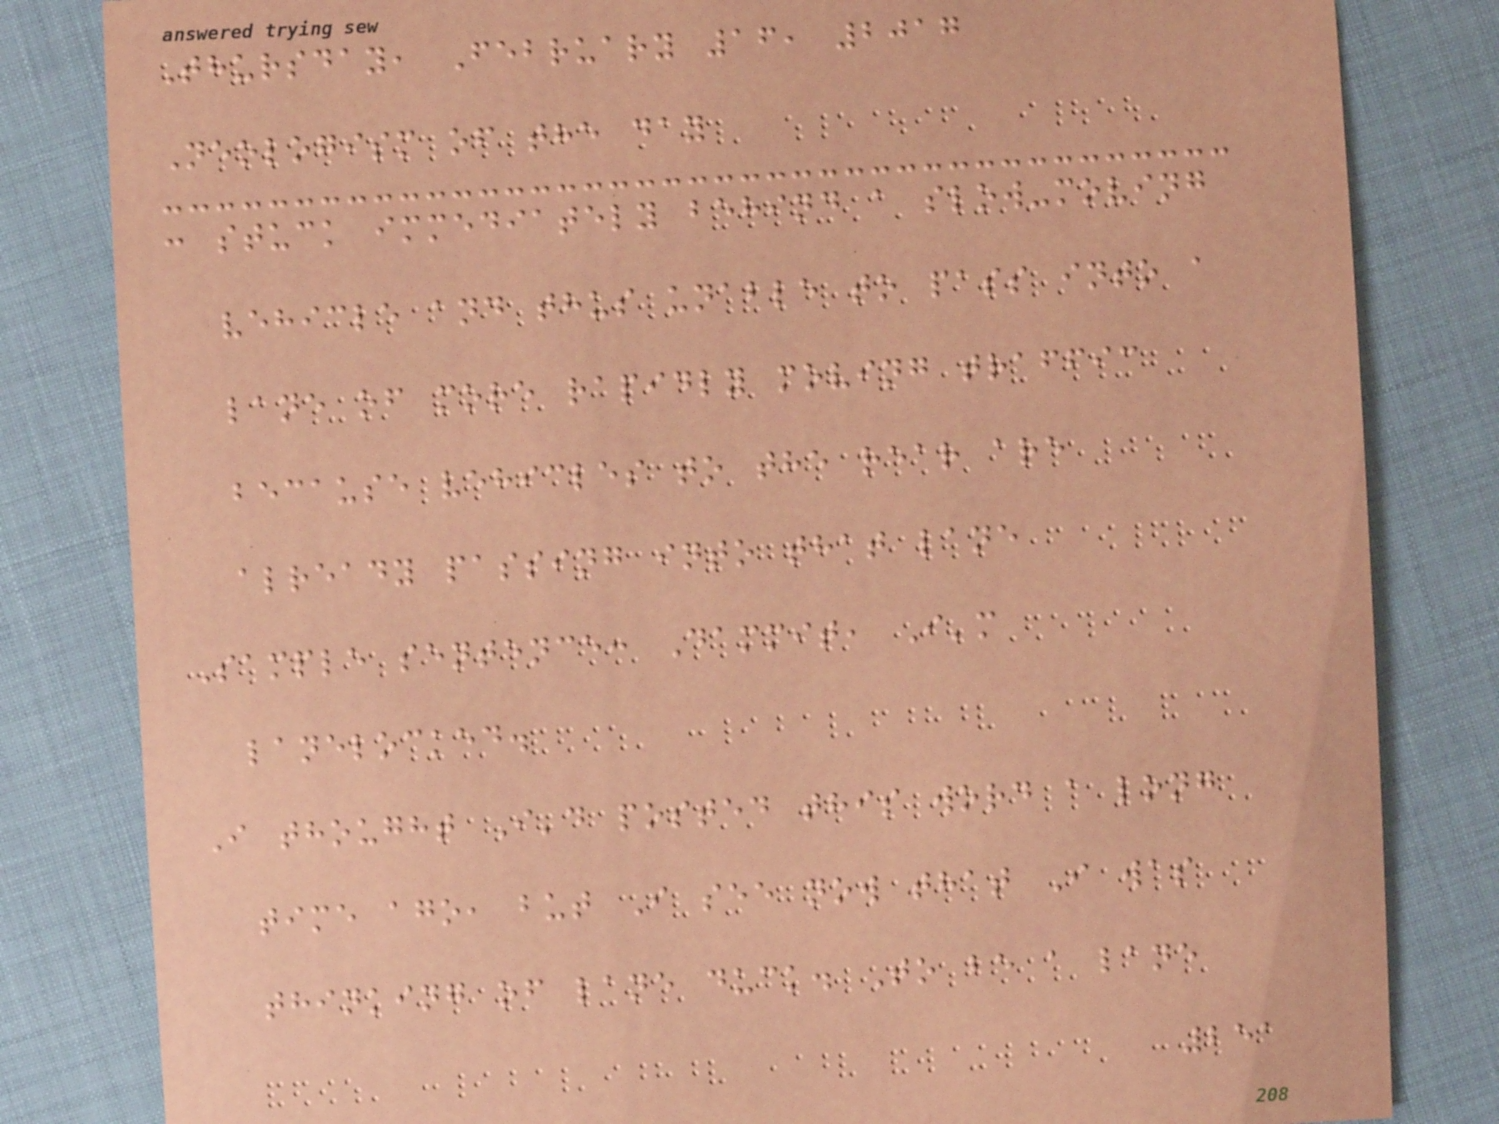Thursday, February 16, 2017
Neologism of the day
: stuck immediately behind a slow-moving
vehicle and thus unable to pass into a
lane of more rapidly moving traffic
because vehicles to the rear are
already passing into that lane
Sample sentence: Dammit, I'm
lanelocked.
I thought I'd posted this word a long
time ago, but I see now that I was
thinking of lane duck. To be a lane
251
